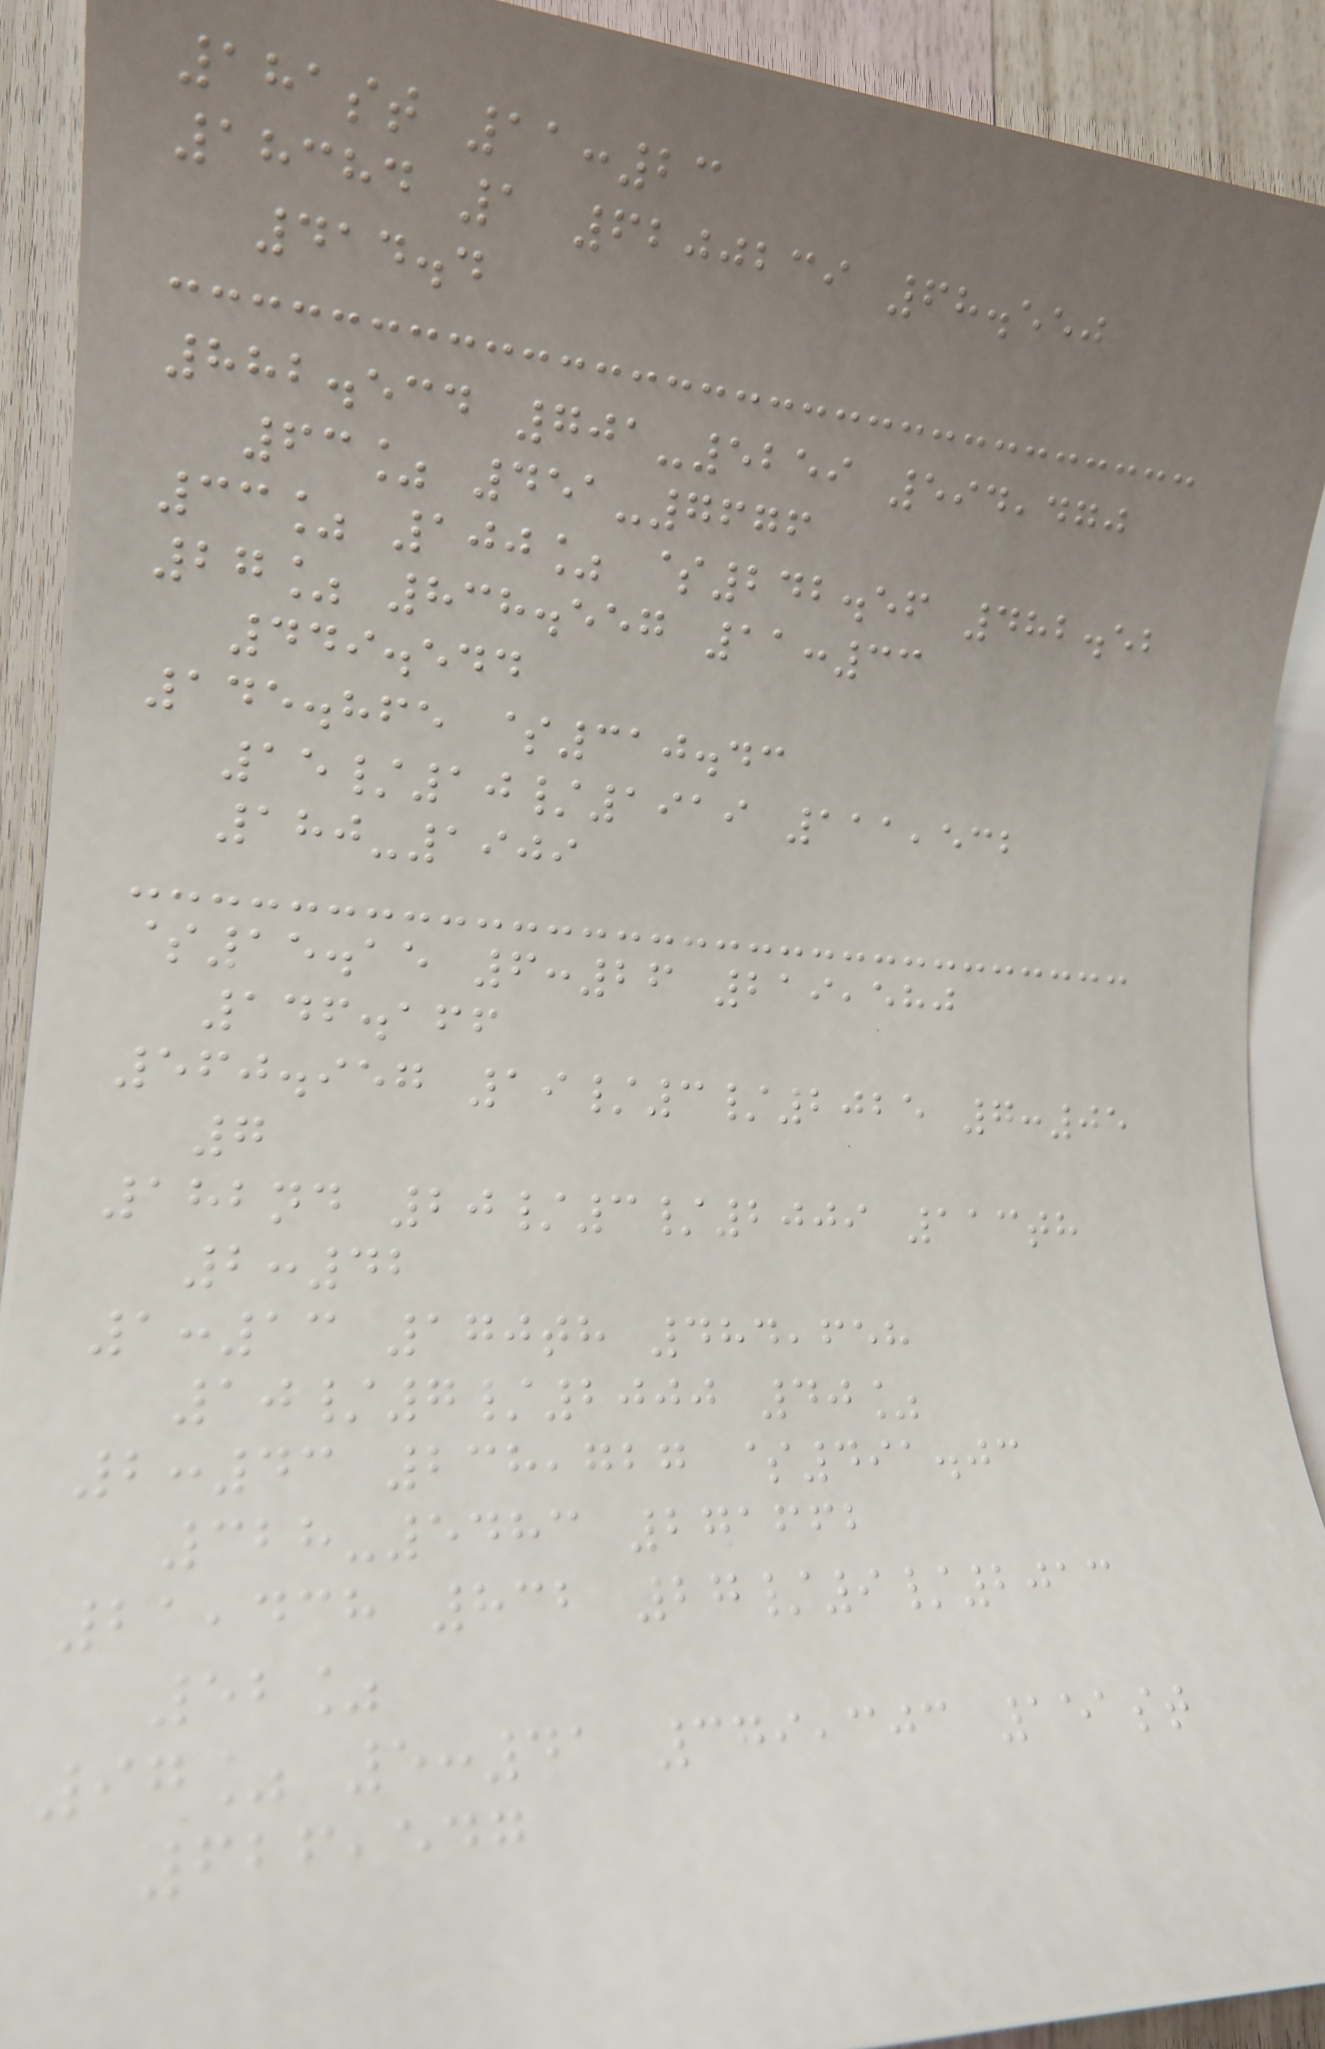181st 11:23
18384 1 6200239 68.550
414.4
882.534 701-5259 594,470
63% 451-7676
33% 100% $242.56 482.52
27% 838.557 11:33
449.544
145.865 $310.43
15/10/1919 111,532
180-1909
$15.15 6:26 219,580
146.166
560.957 19/3/2025 7:05
7
182nd 20/3/2009 113th
2:42
1:13 170th 484,658
10/7/2000 40%
2:43 238,727 $491.03
328-5483 271662
21,438 832 27/9/2013
52%
97% 5:41 379,303 151st
626,547
